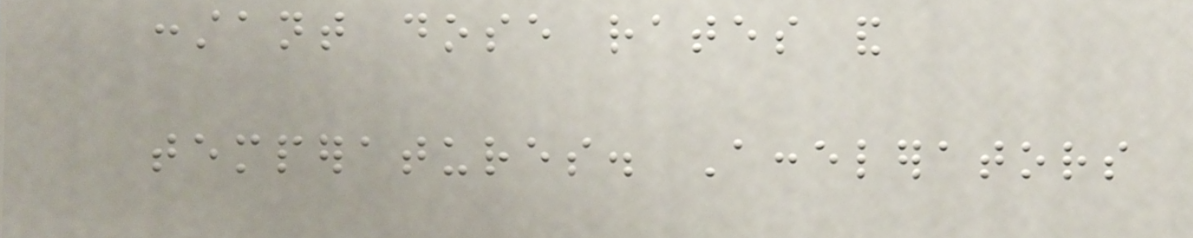constant dose rates and
temperatures. Accelerators
